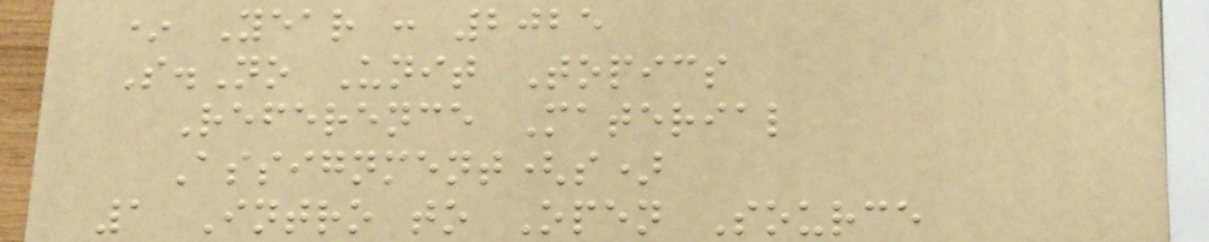* Year : 2025
S.No Unit Topics
Reference Material
Assignment(s)
1 Intro to Open Source
